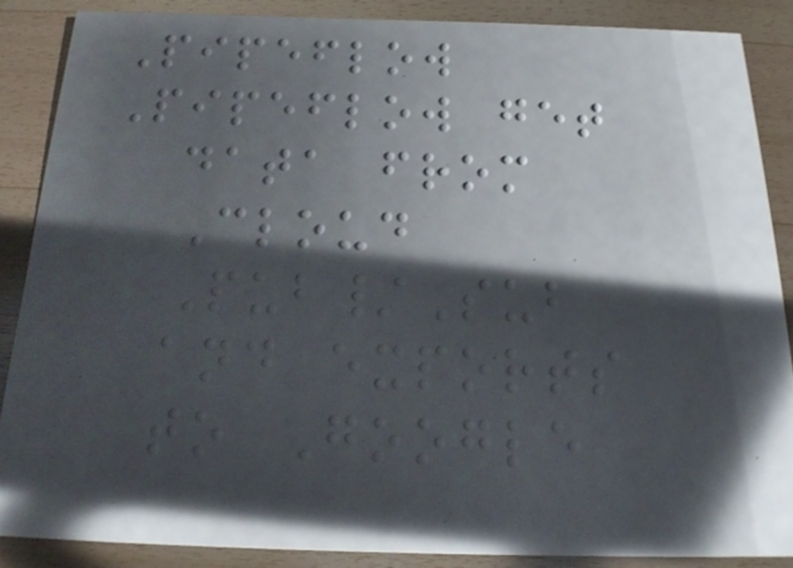Pipeflow
Pipeflow get
data from
Cloud
Pub/Sub
and exports
to Google
